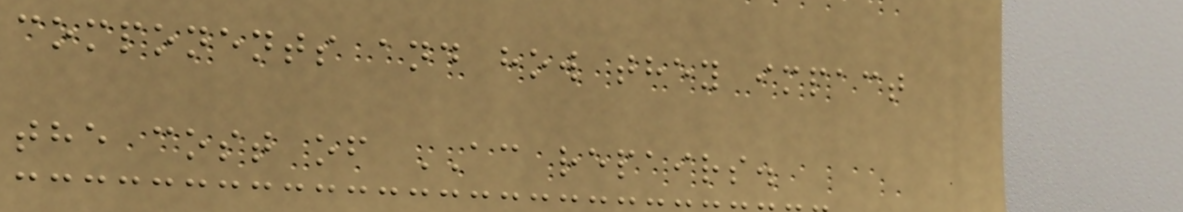components and how they impact
the cost of AC repairs.
